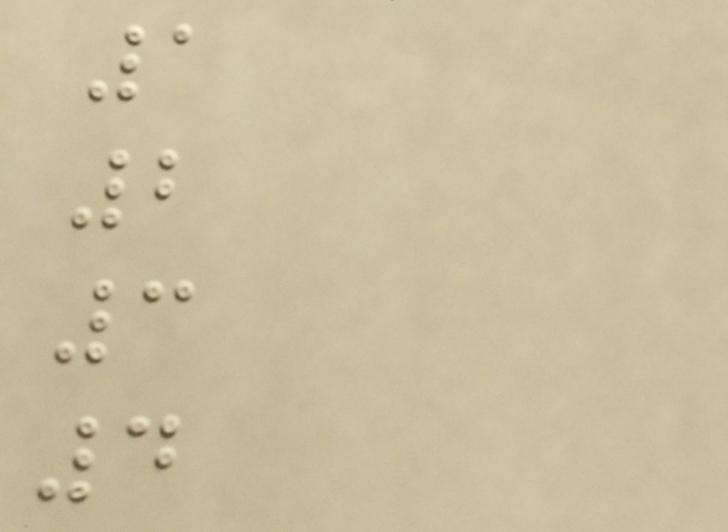1
2
3
4
